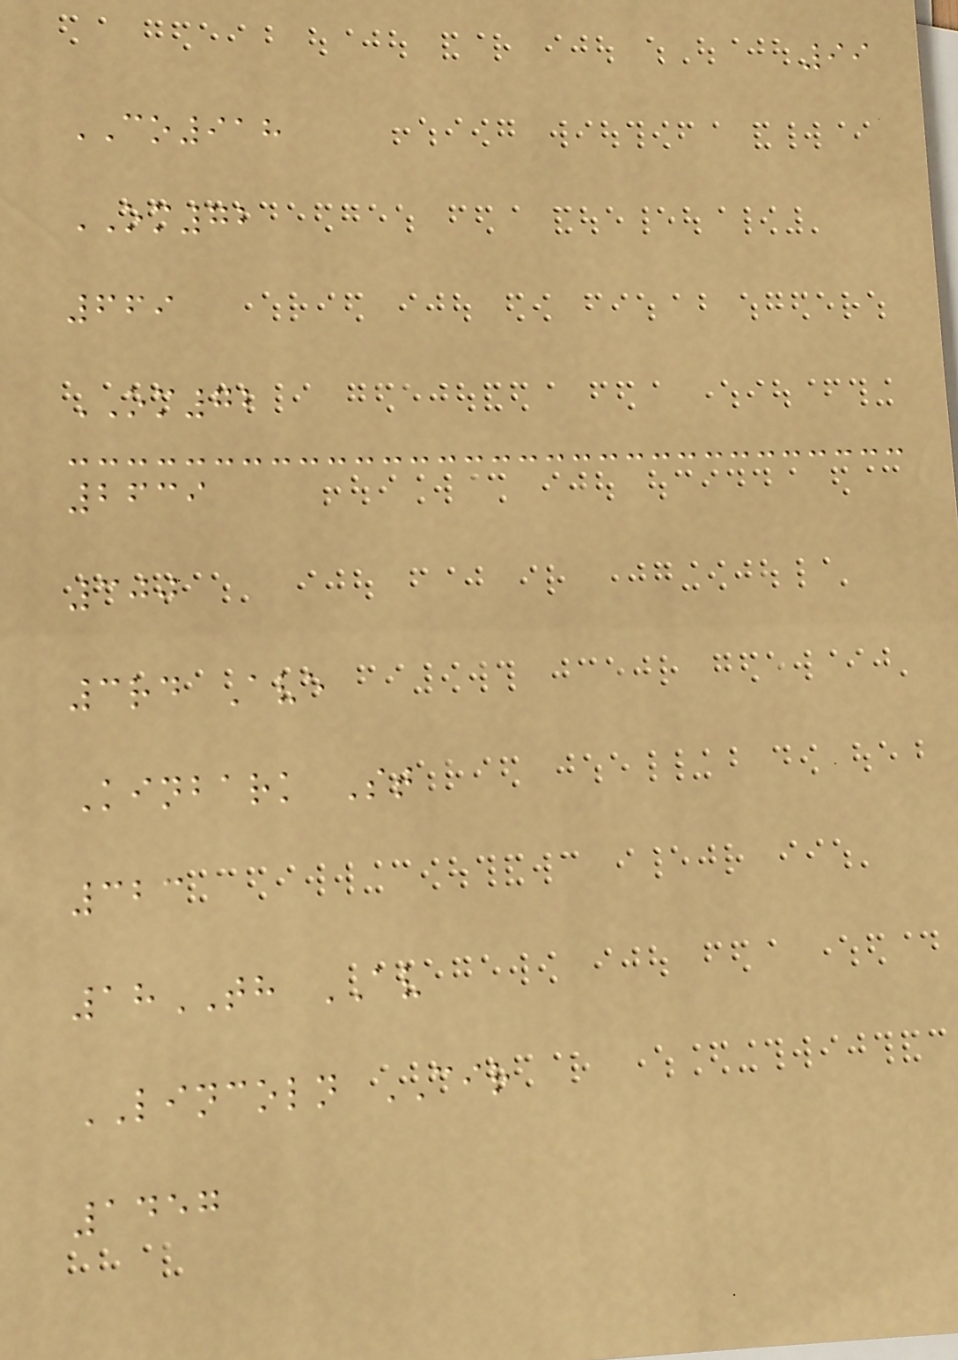99
CO918
OM72
669
OM72
2639
300
3rd Ave
Kinbark St
323
18TH AV
LINCOLN CIR
1457
